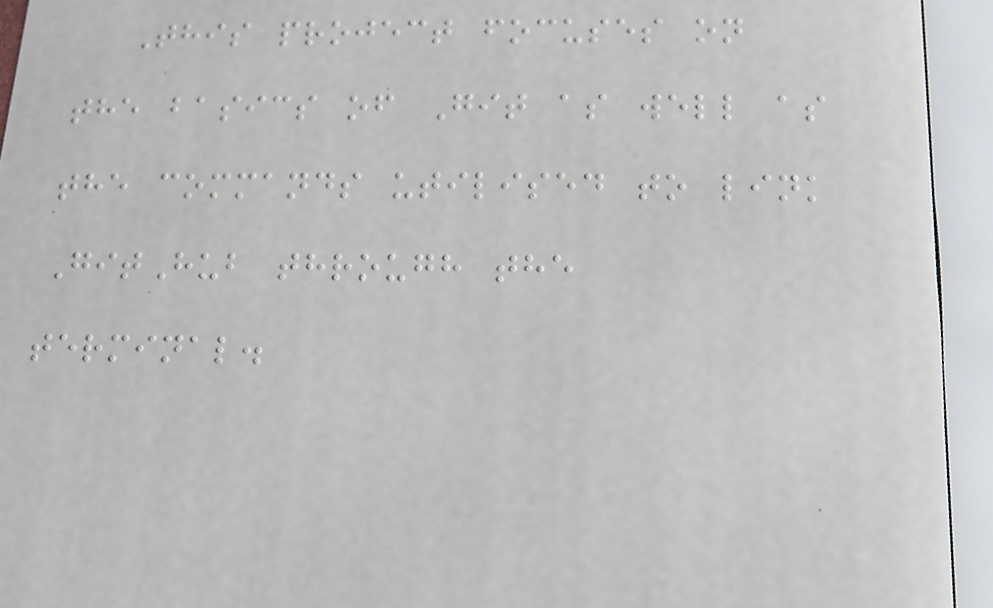This project focuses on
the basics of Git as well as
the commands utilised to link
GitHub through the
terminal.
